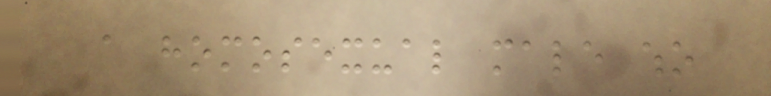a homosexual male who
